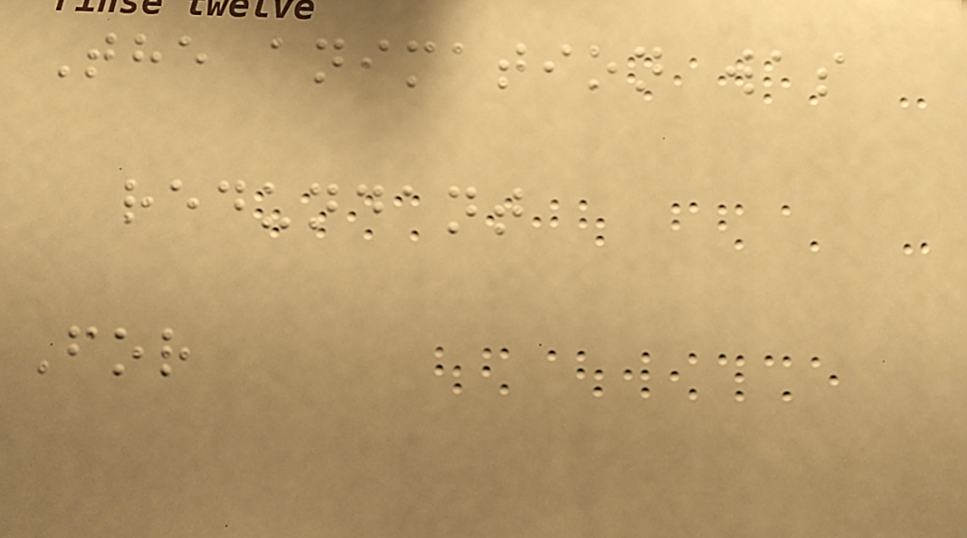The animation was
redundant
For
